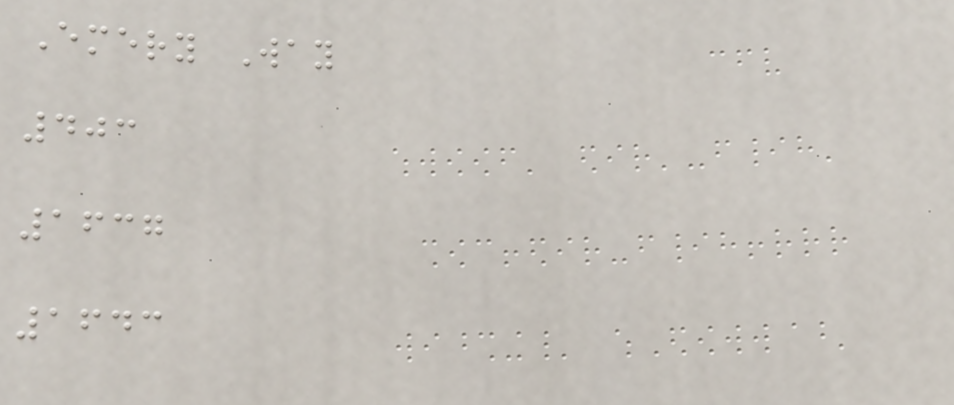Emery Way
403
1637
1643
